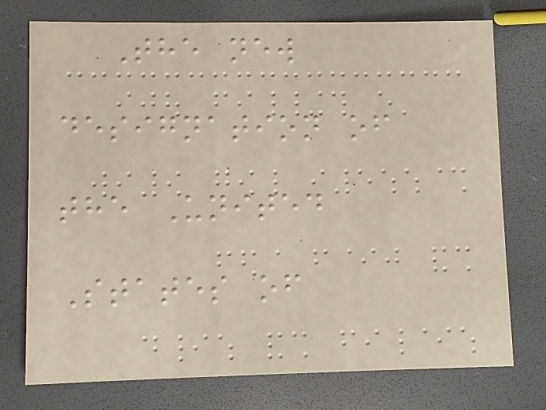The new
designation of
the United
States of
